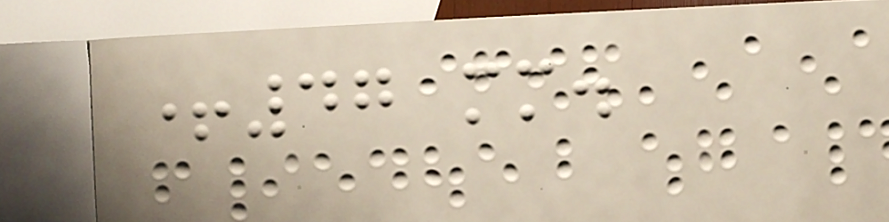+47 mm.
